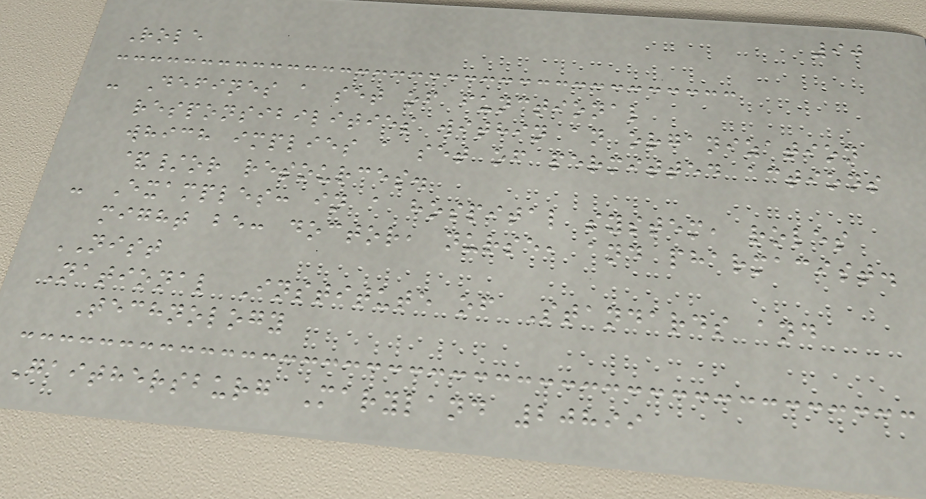90
Role
- Defines a set of functional
responsibilities within an organization
which implies a set of permitted actions
&/or resources.
- Examples: in a hospital system, roles
might be: doctor, nurse, and pharmacist.
NIST
National Institute of Standards and
Technology
Gaithersburg Maryland 20899
